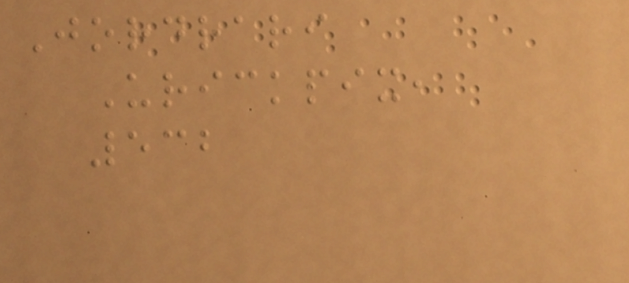Jordrari
Urickpix,
532
